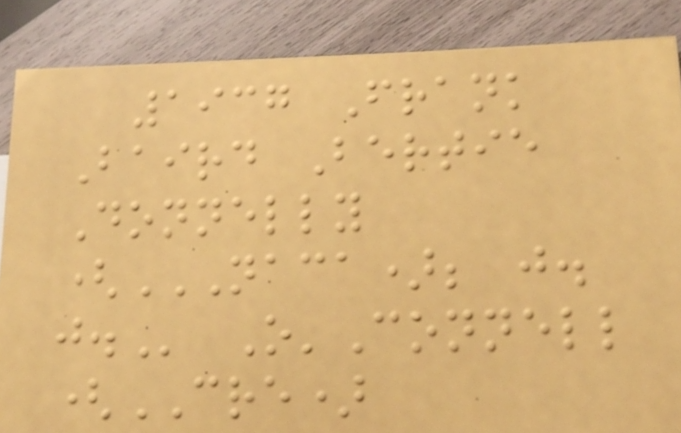1937 Frank
Baird Bertie
Donnelly
(NACA); J.
J. O'Connell
(CRE)
